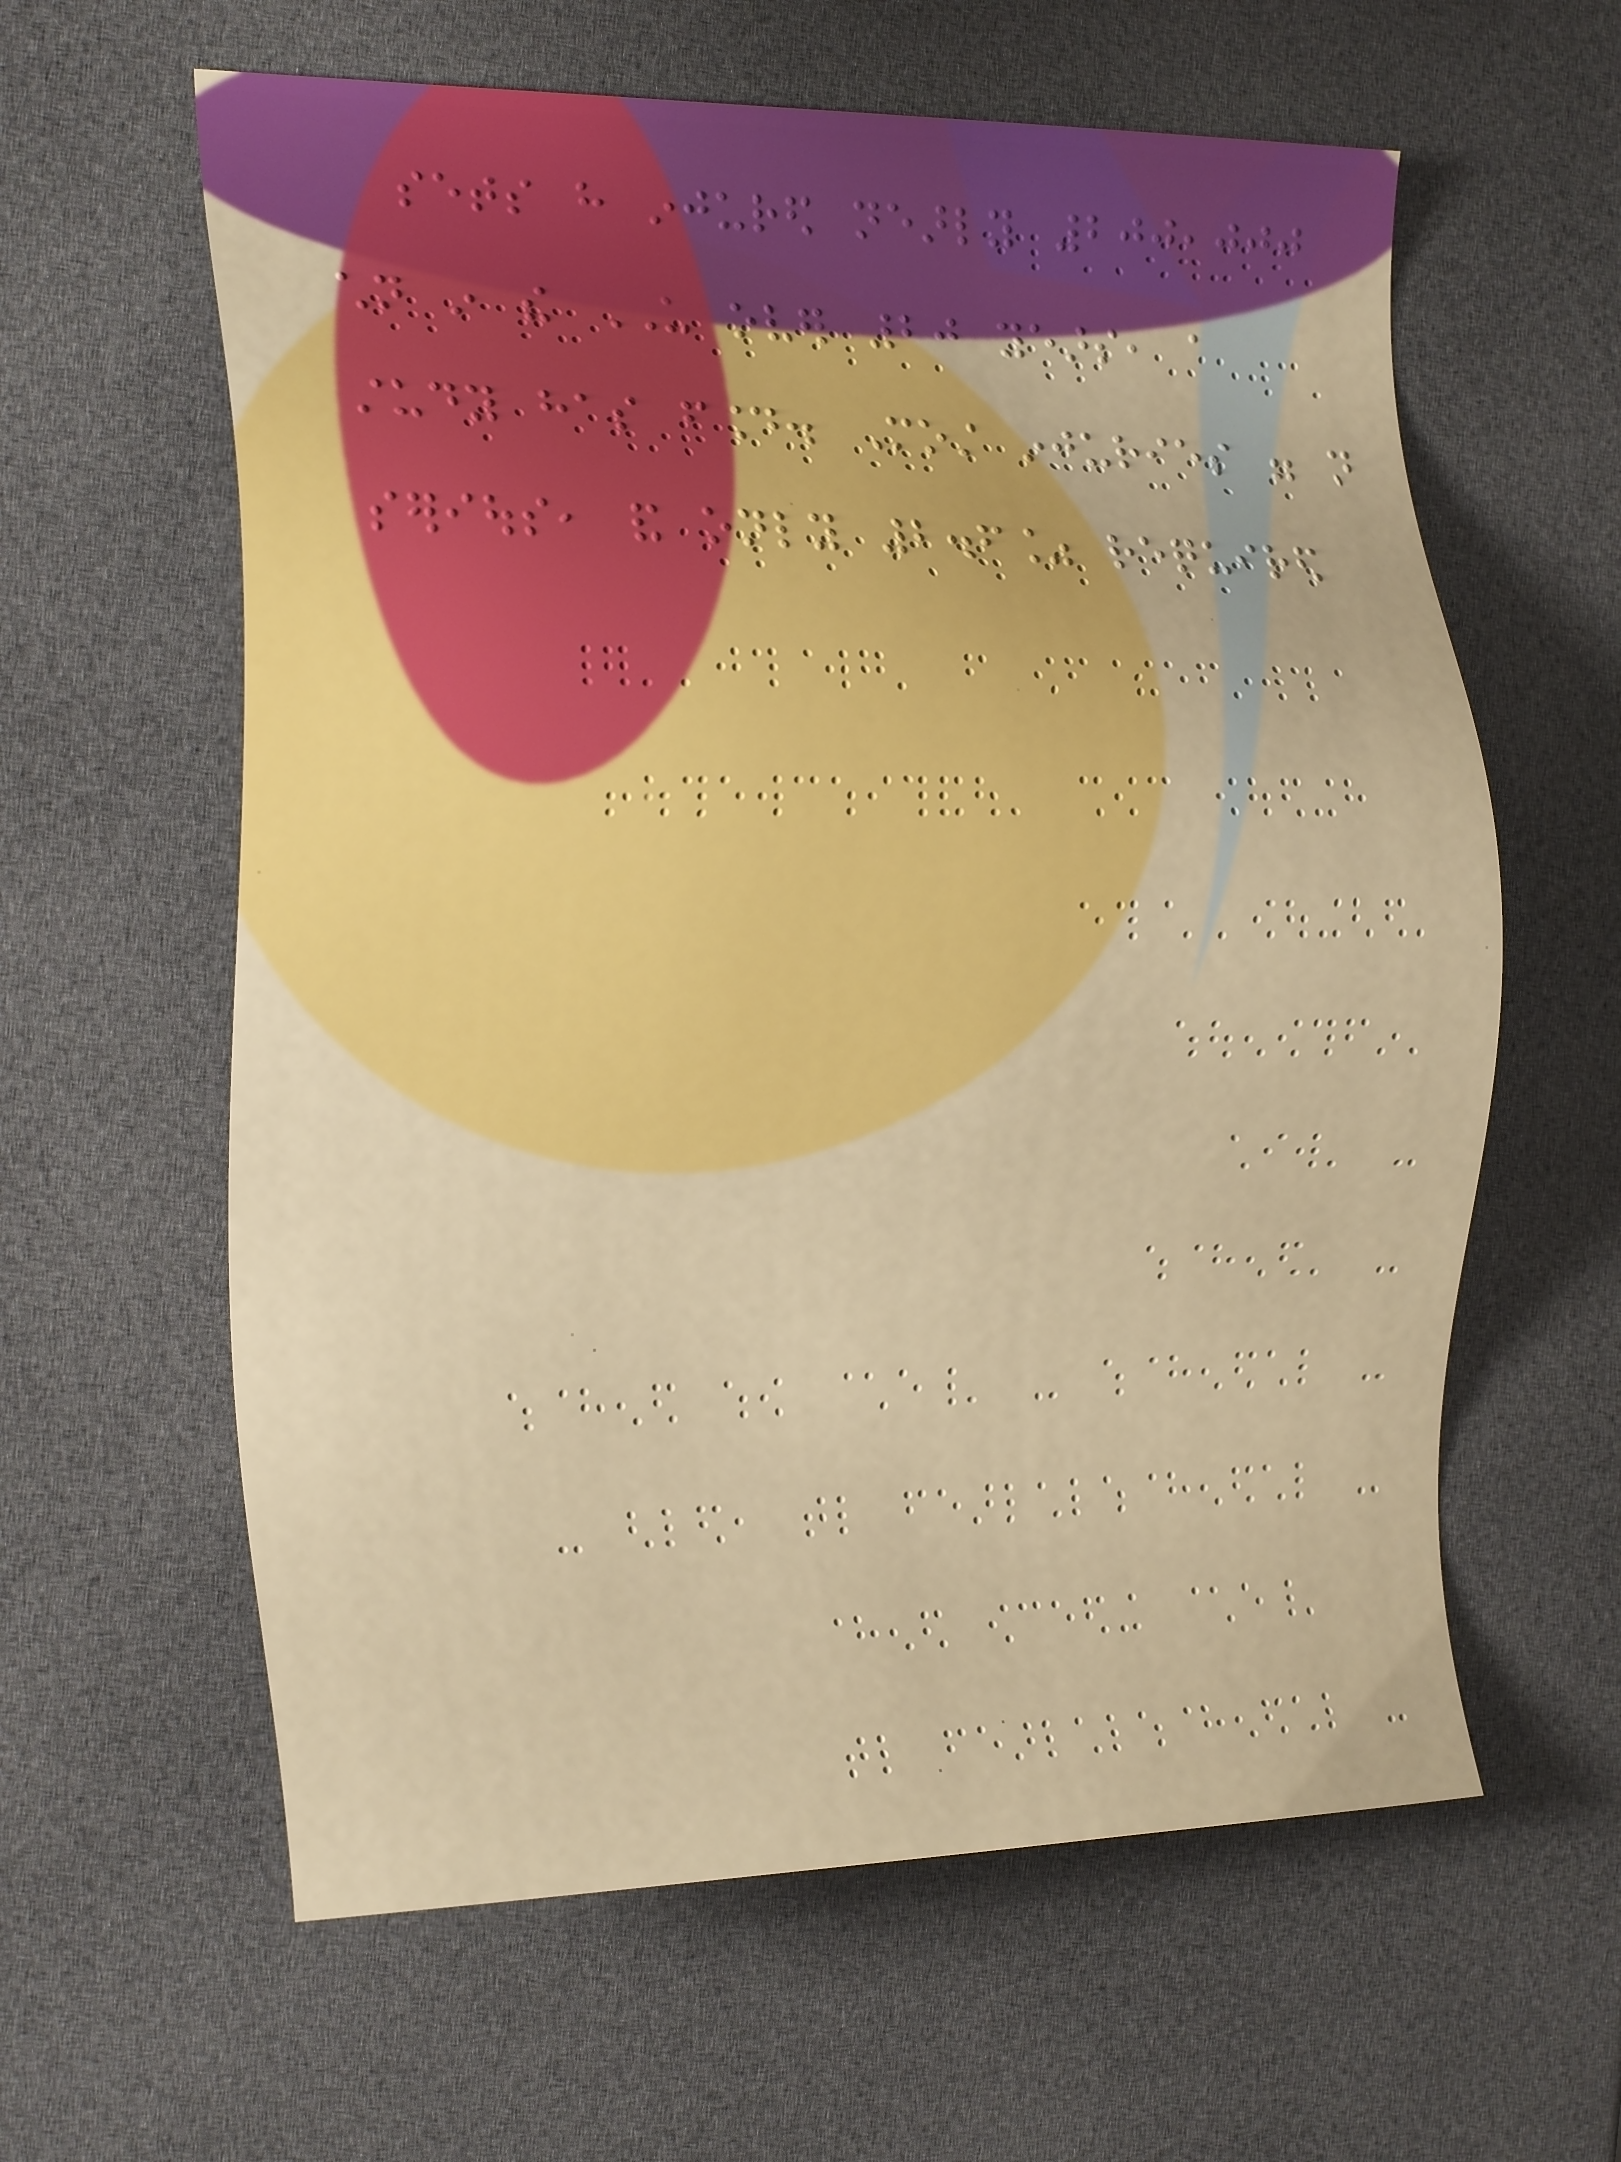sets have injured nearly 200,000
children in the US over 20 years, a
study has found. Most injuries were not
serious, and only 2.6% required
